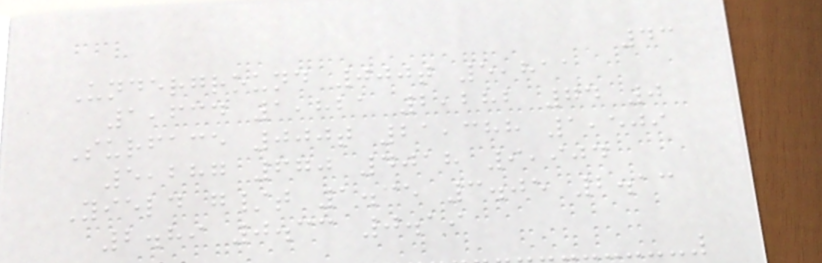43
Underground 000t 5,811
1,634 1,821 2,282 74 0
Surface 000t 21,388 1,509
5,287 670 4018 9,904
Yield g/t 1.35 3.05 2.13
2.89 0.33 0.19
